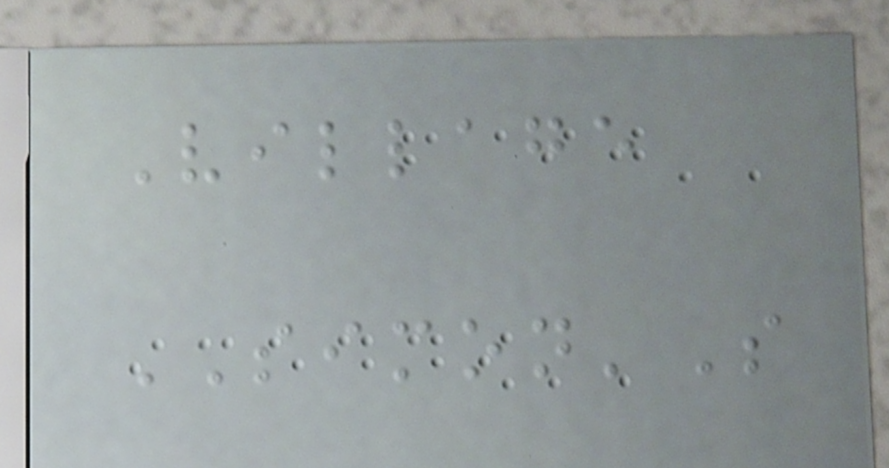Village
SIMON'S
